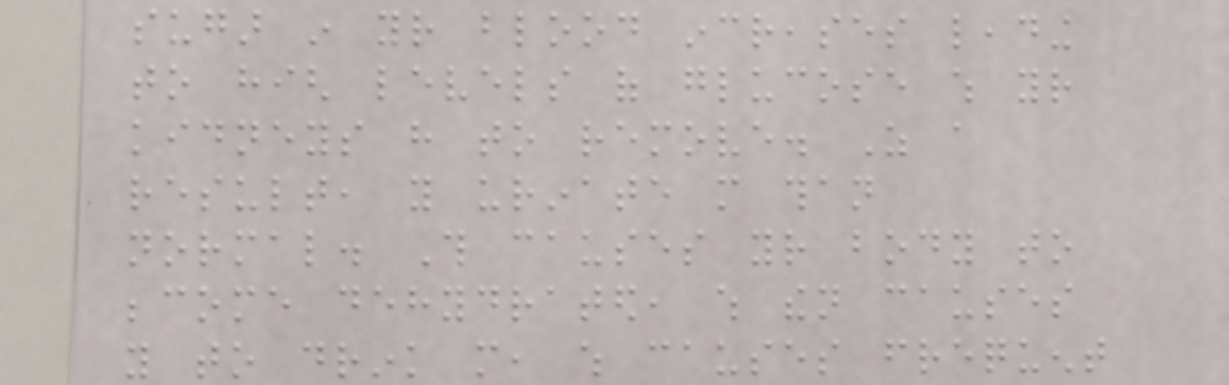sugar in your blood increases leading
to high levels of glucose which your
kidneys have to remove. As a
result, you urinate more than
normal. This causes your body to
become dehydrated, which then causes
you to drink more, which causes frequent
